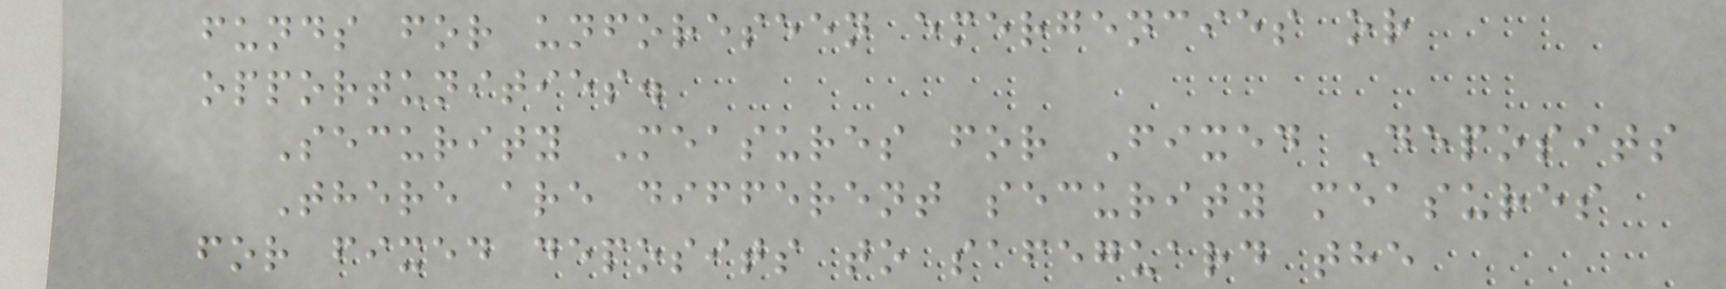funds for unforeseen emergencies or
opportunities.
Security Measures for Fixed Deposits
There are different security measures
for fixed deposits to safeguard the
